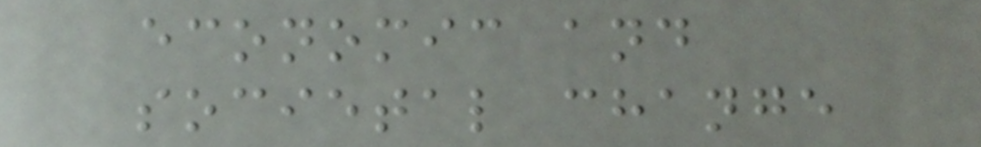economic and
societal change
